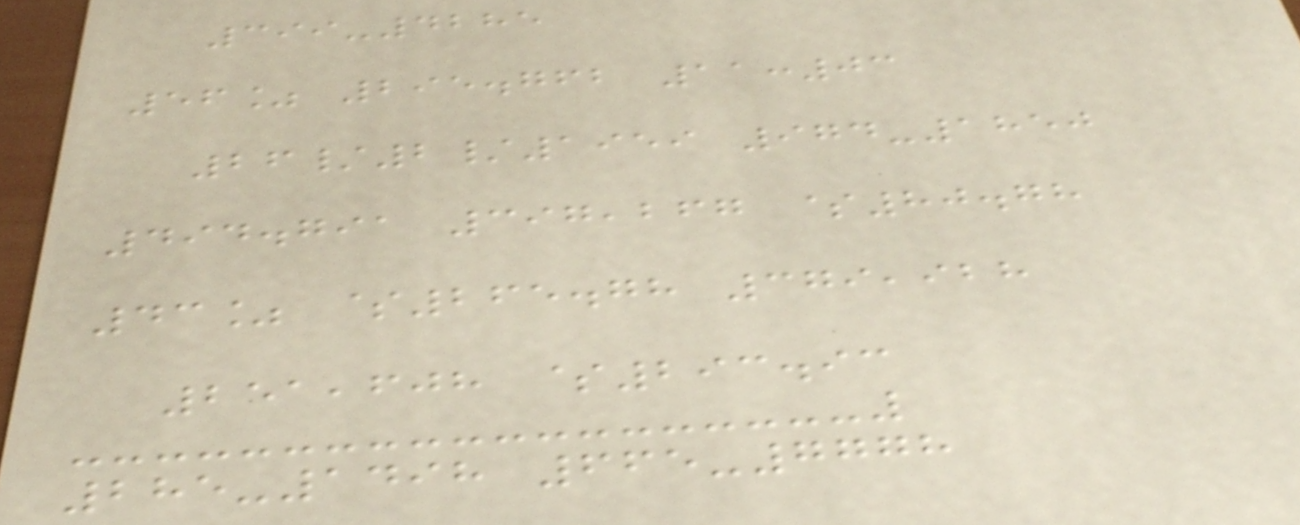399-4285
56% 295.762 11:03
26/2/1959 974-1850
494.791 397,267 $80.78
43% $265.78 379,928
251,608 $293.93
285-1498 665-7778
